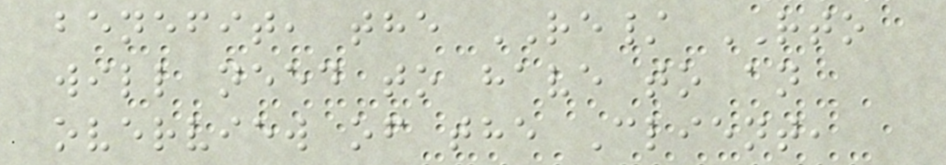benefit, the RE/ RTO
will need to have to an
overview of the Client,
